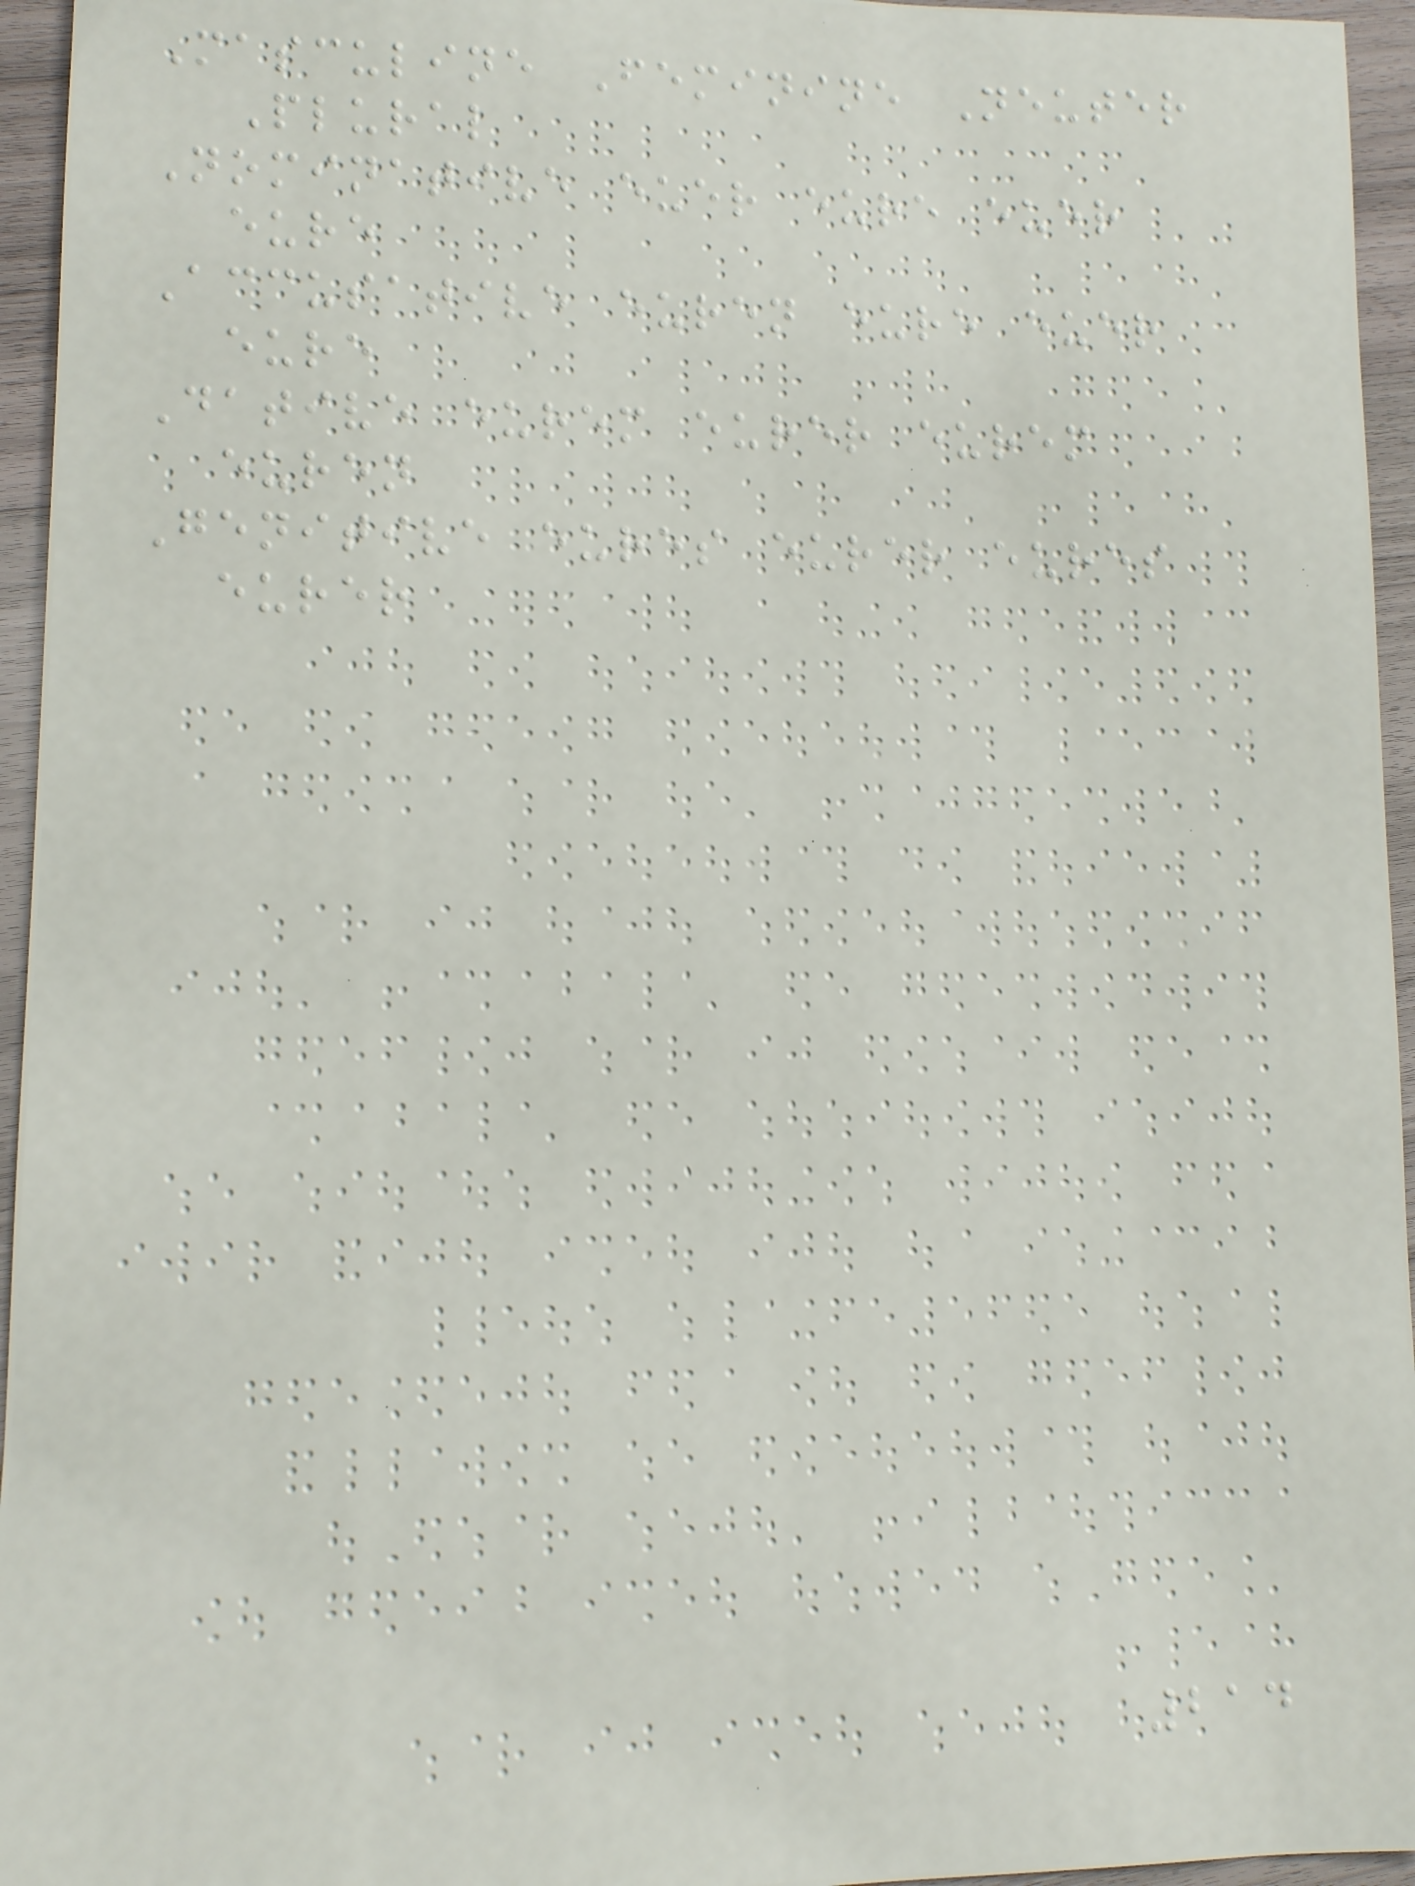Masculine Feminine Neuter
Plural
Nominative euer eure euer
eure
Accusative euren eure euer
eure
Dative eurem eurer eurem
euren
Genitive eures eurer eures
eurer
214
